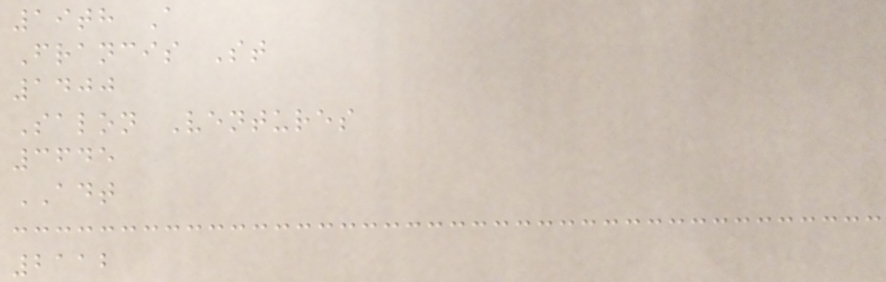19th A
Francis St
1400
Salon Ventures
3645
ADT
2112
